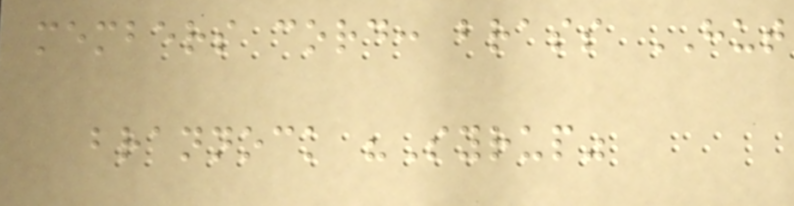members cord: brass HUT
brannock "Syrup"
